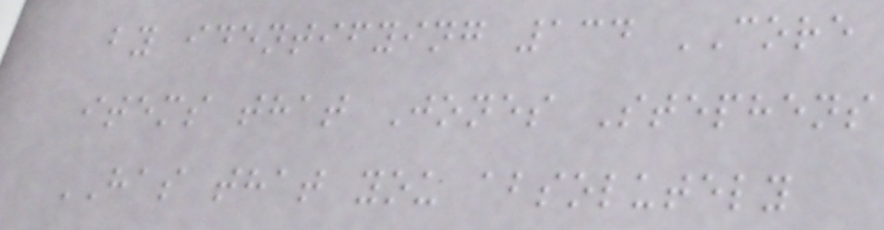by identifying 134 CORE
items that Jones Stephens
HAS that you absolutely
